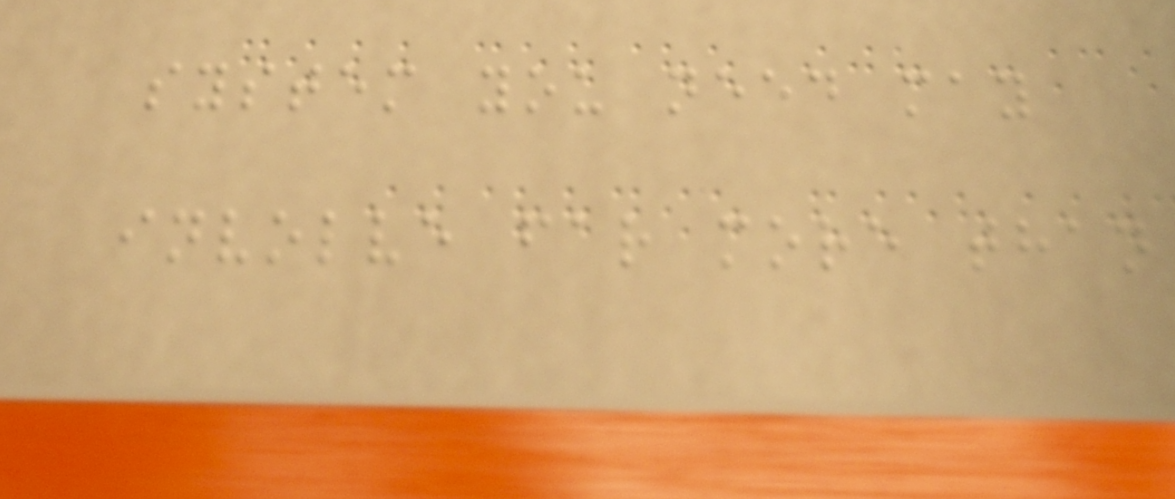system you need may
involve far more than
